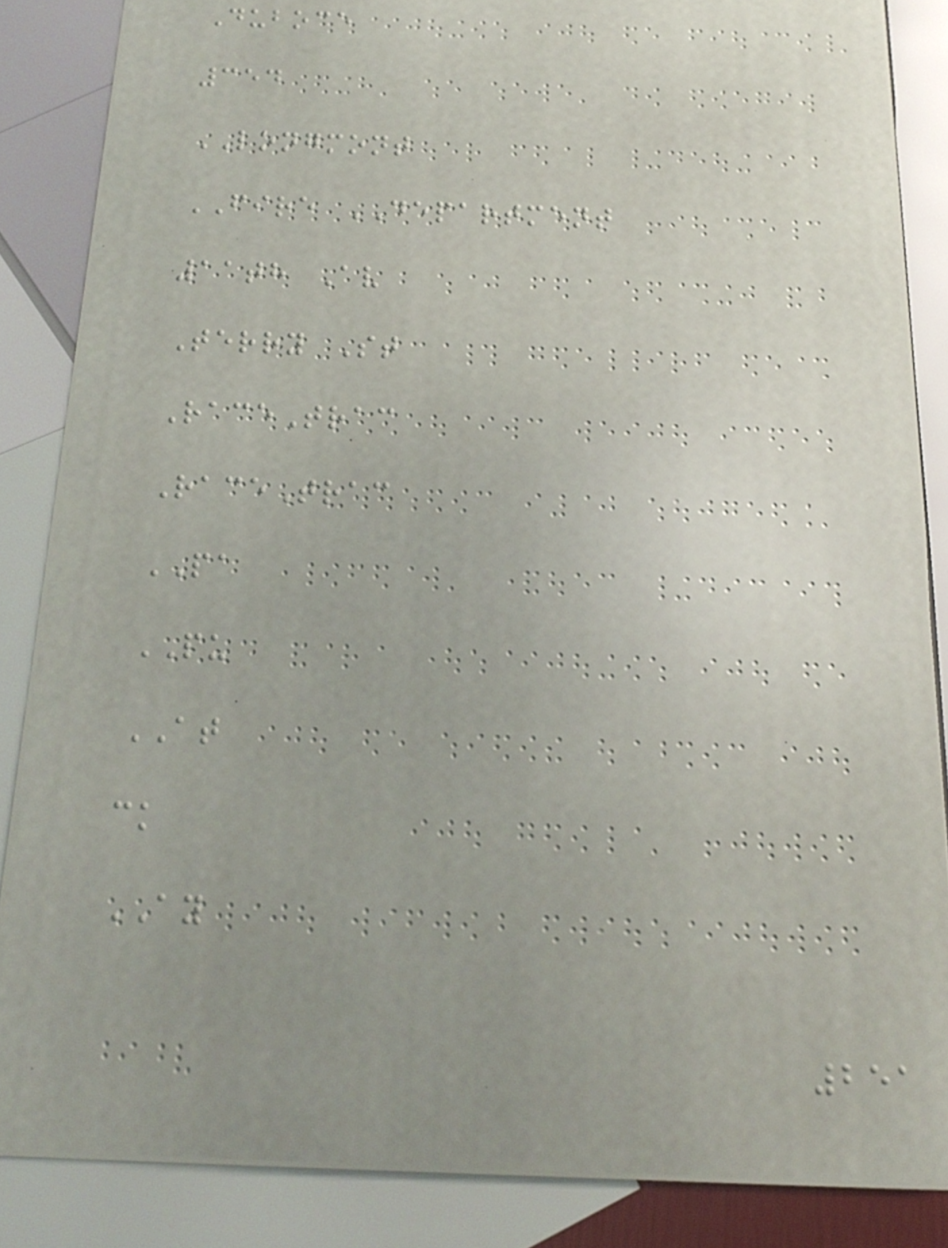Duboce
354
LONGMONT
FIRE DEPARTMENT
11th Av
Terry St
RaceTrac
RaceTrac
PA
PU
AT
ck
AY
251
